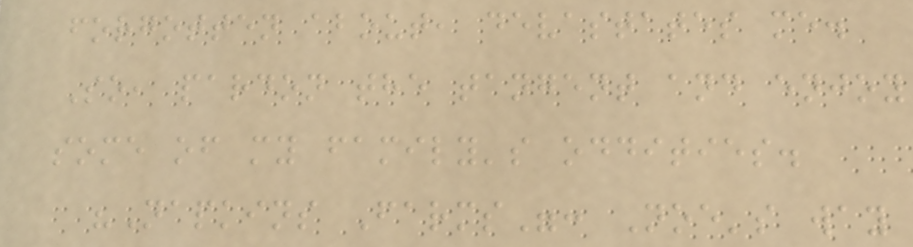forgotten about, devastates me.
So, pardon the tangent and enjoy
some of my family's oddities.
"Napkins Farms": Noe's way
